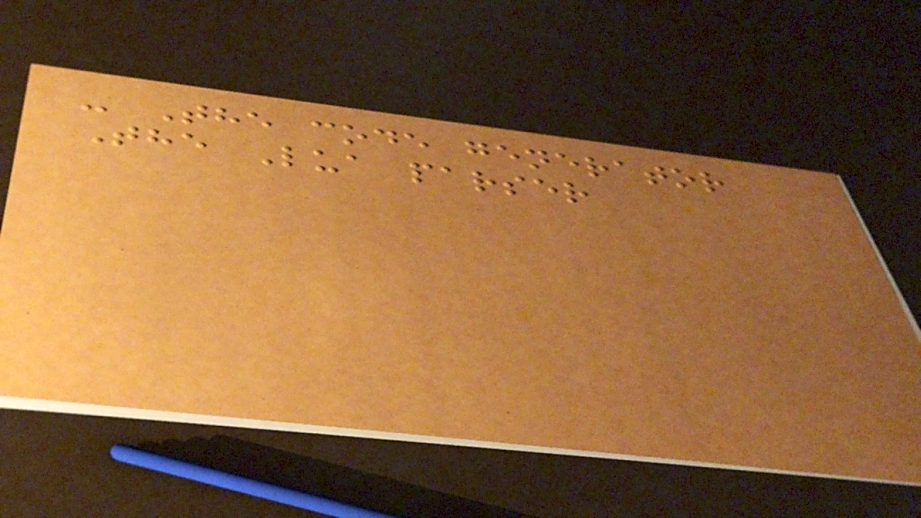- The code generator
The Lua parser
